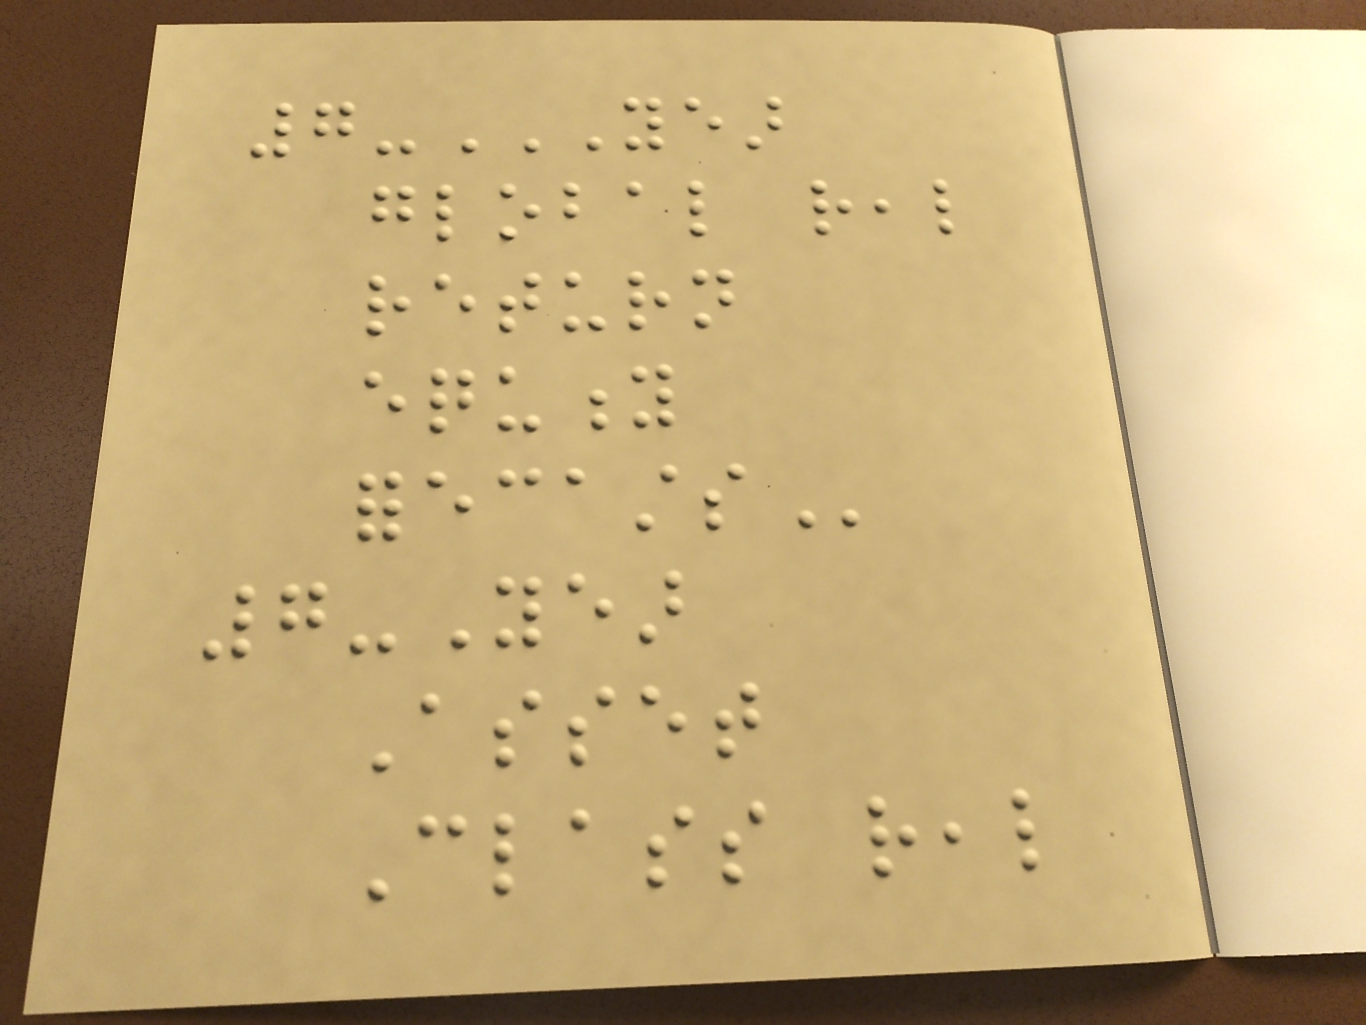7-YEAR
GLOBAL REAL
RETURN
EQUITY
FORECASTS
7-Year
Asset
Class real
